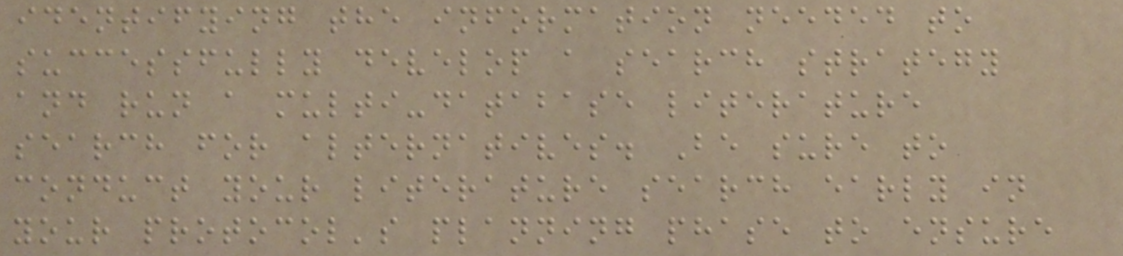identifying the information needed to
successfully develop a search strategy
and run a multi-database literature
search for alternatives. Be sure to
conduct your literature search early in
your protocol's planning phase to ensure
